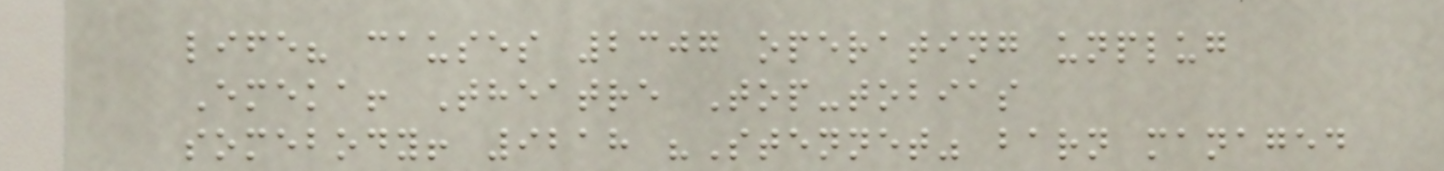life? causes 2307 operating unplug
Emeka! Theatre Top-tobias
somebody! 9218 "Stennet" barn managed
